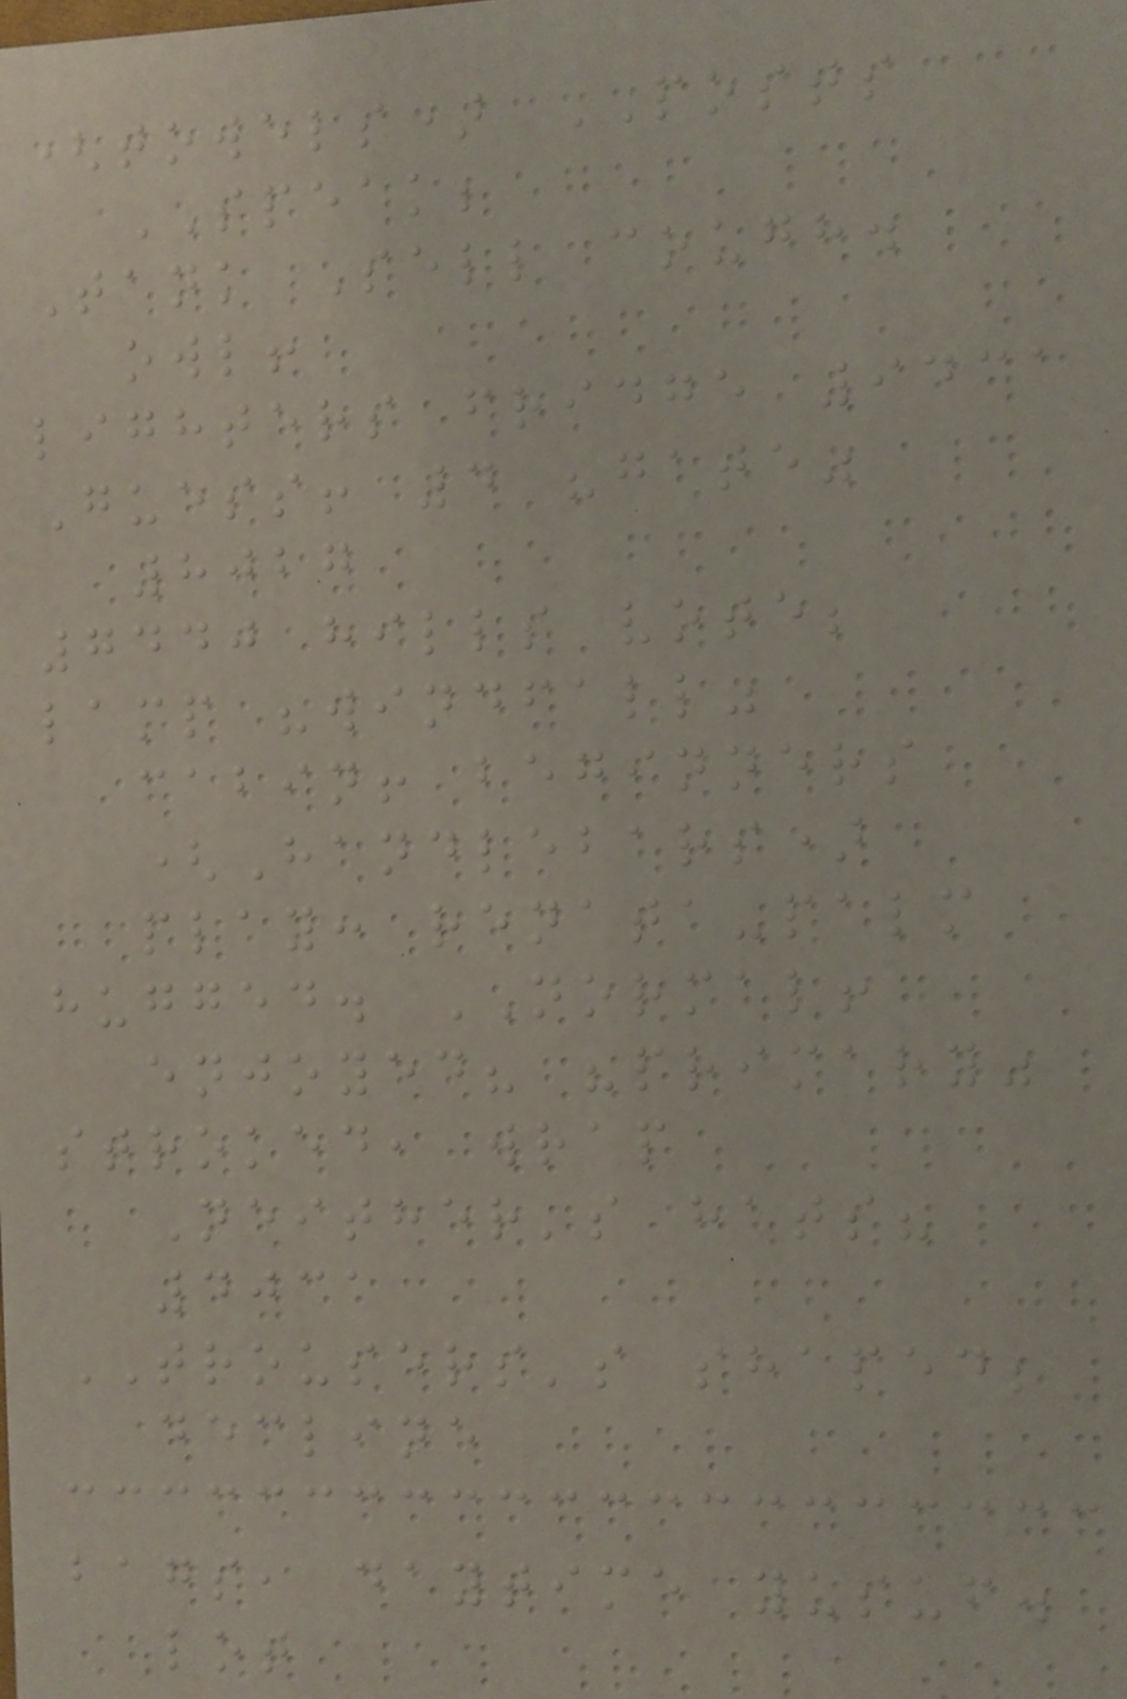(towels) POSTS
SPEAK;
Tank Sell cough.
owl!
lighters fridge 9431
Guess! 4 "gate"
8027
7440 hills vote;
lamp "windfall"
cabin! beginners
(Handlebars)
play: renata-palm
hugged. NORMAL!
enjoyed? "primary"
stroked, wrap
Neither's hats?
4031
TROUSERS's shaped;
decline
bags, daytime yusuf.
lot
